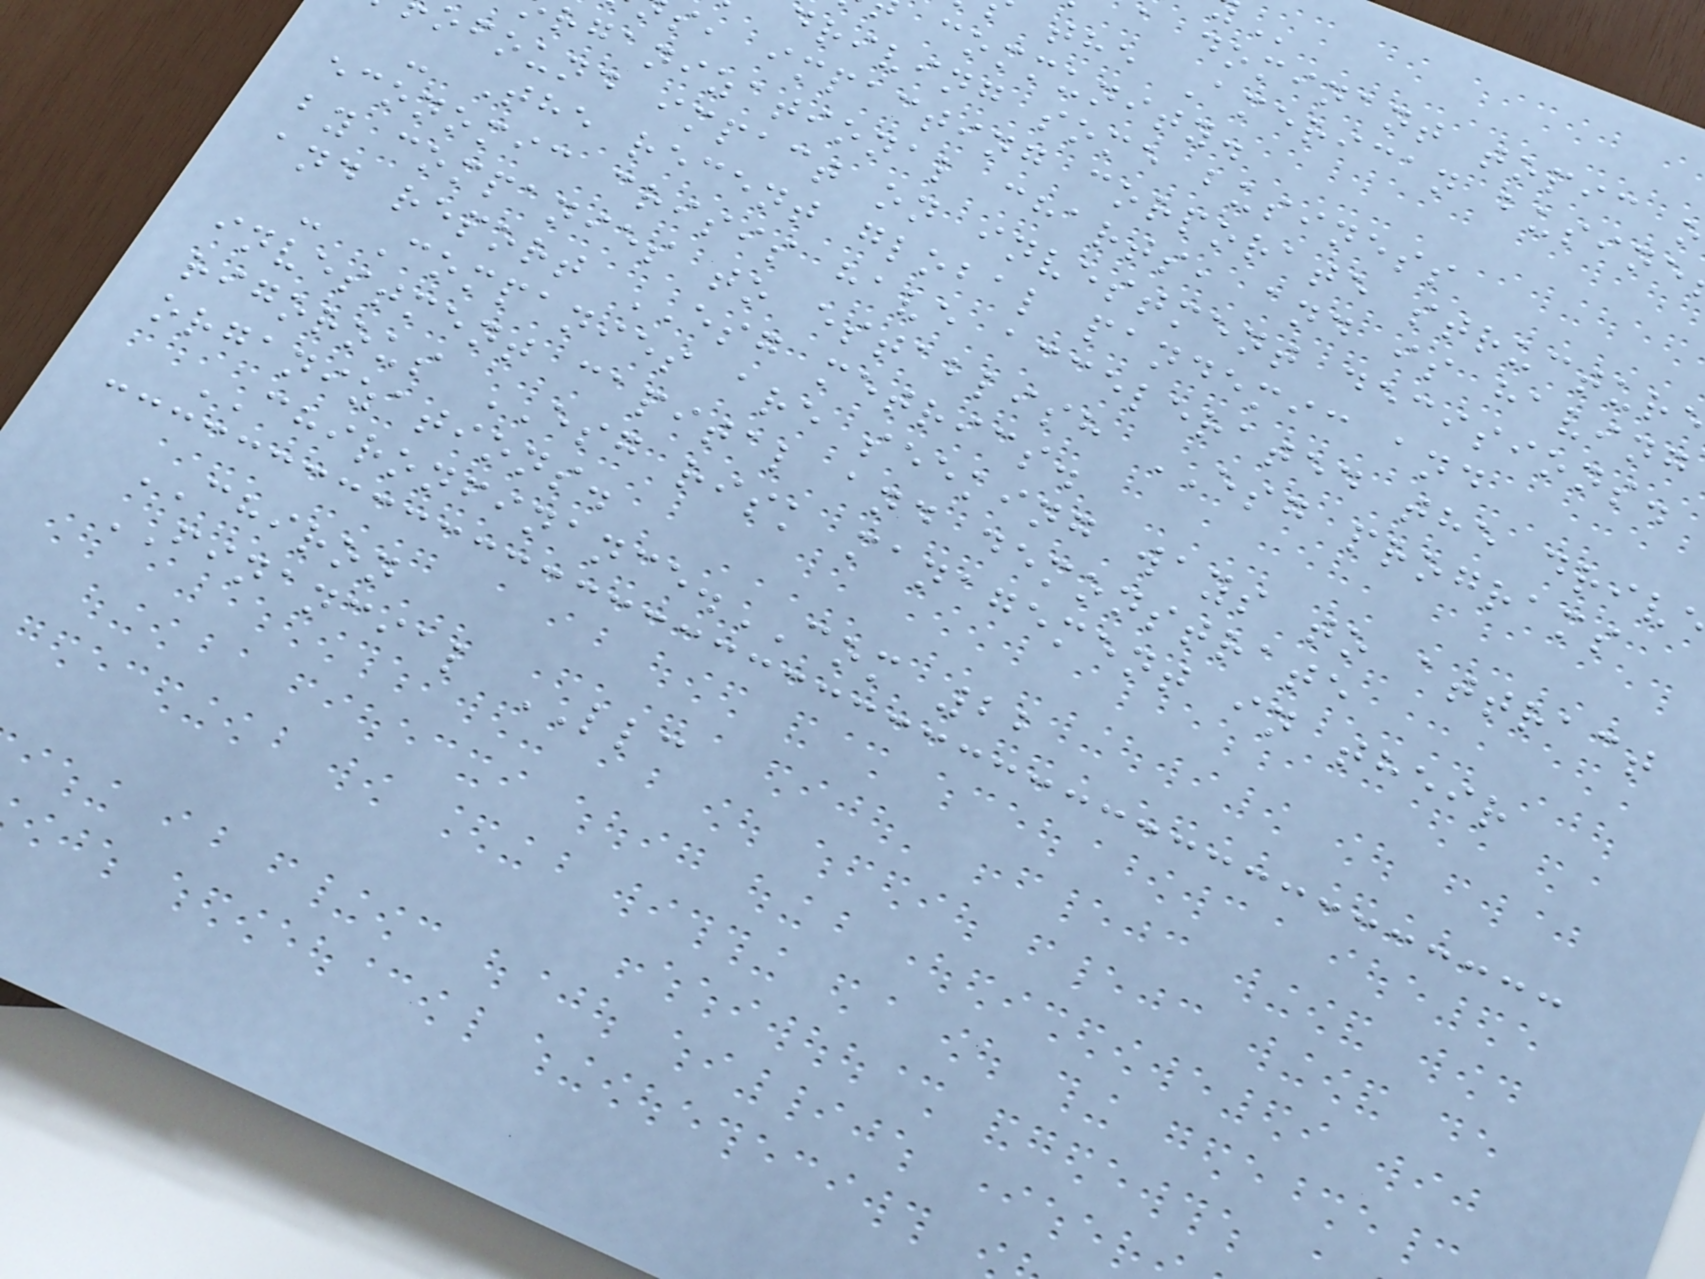a dominant topic
the American busine
community.
driving some business
s, impacting corporate structur
rganizational charts, and is having
ofound impact on investment decisions.
- The recent global pandemic and
economic crisis have accelerated the driv
by companies to establish ESG programs
and report ESG metrics.
- Companies are seeking ways to attract
investment capital and demonstrate
rigorous ESG risk management in their
organizations.
CHIRONFINANCE.COM 22
CHIRON
FINANCIAL LLC
